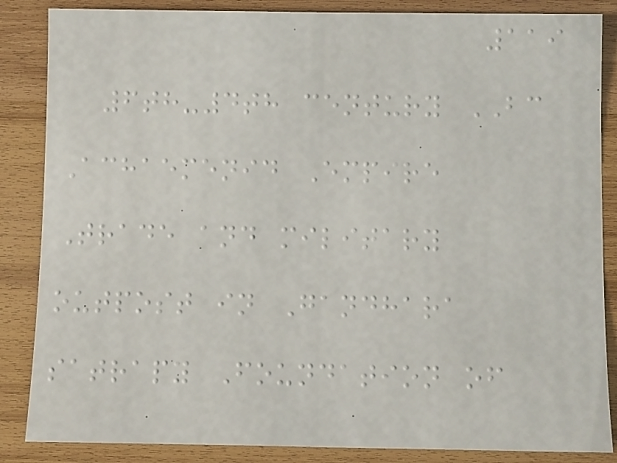119
6th-4th century BC
Achaemenid Empire
Trade and military
outpost in Gandhara
satrapy Foundation of
